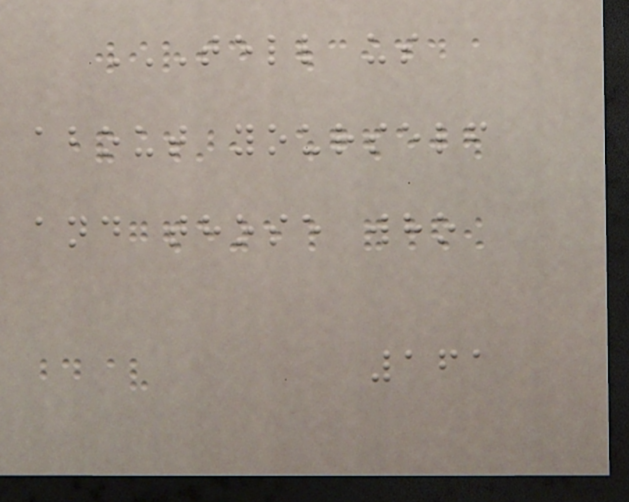TELL US
ABOUT YOURSELF
AND THOSE WHO
161
